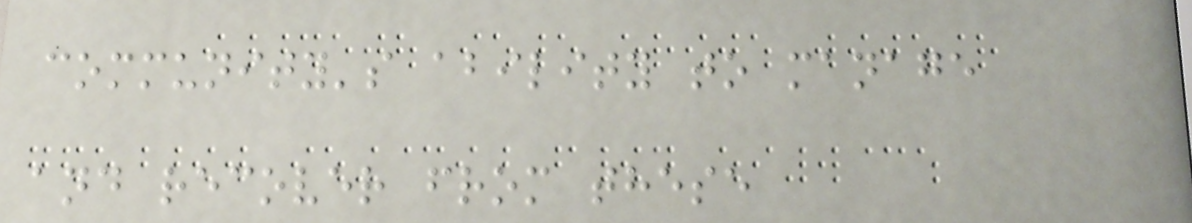community's ability to manage
and recover from these
